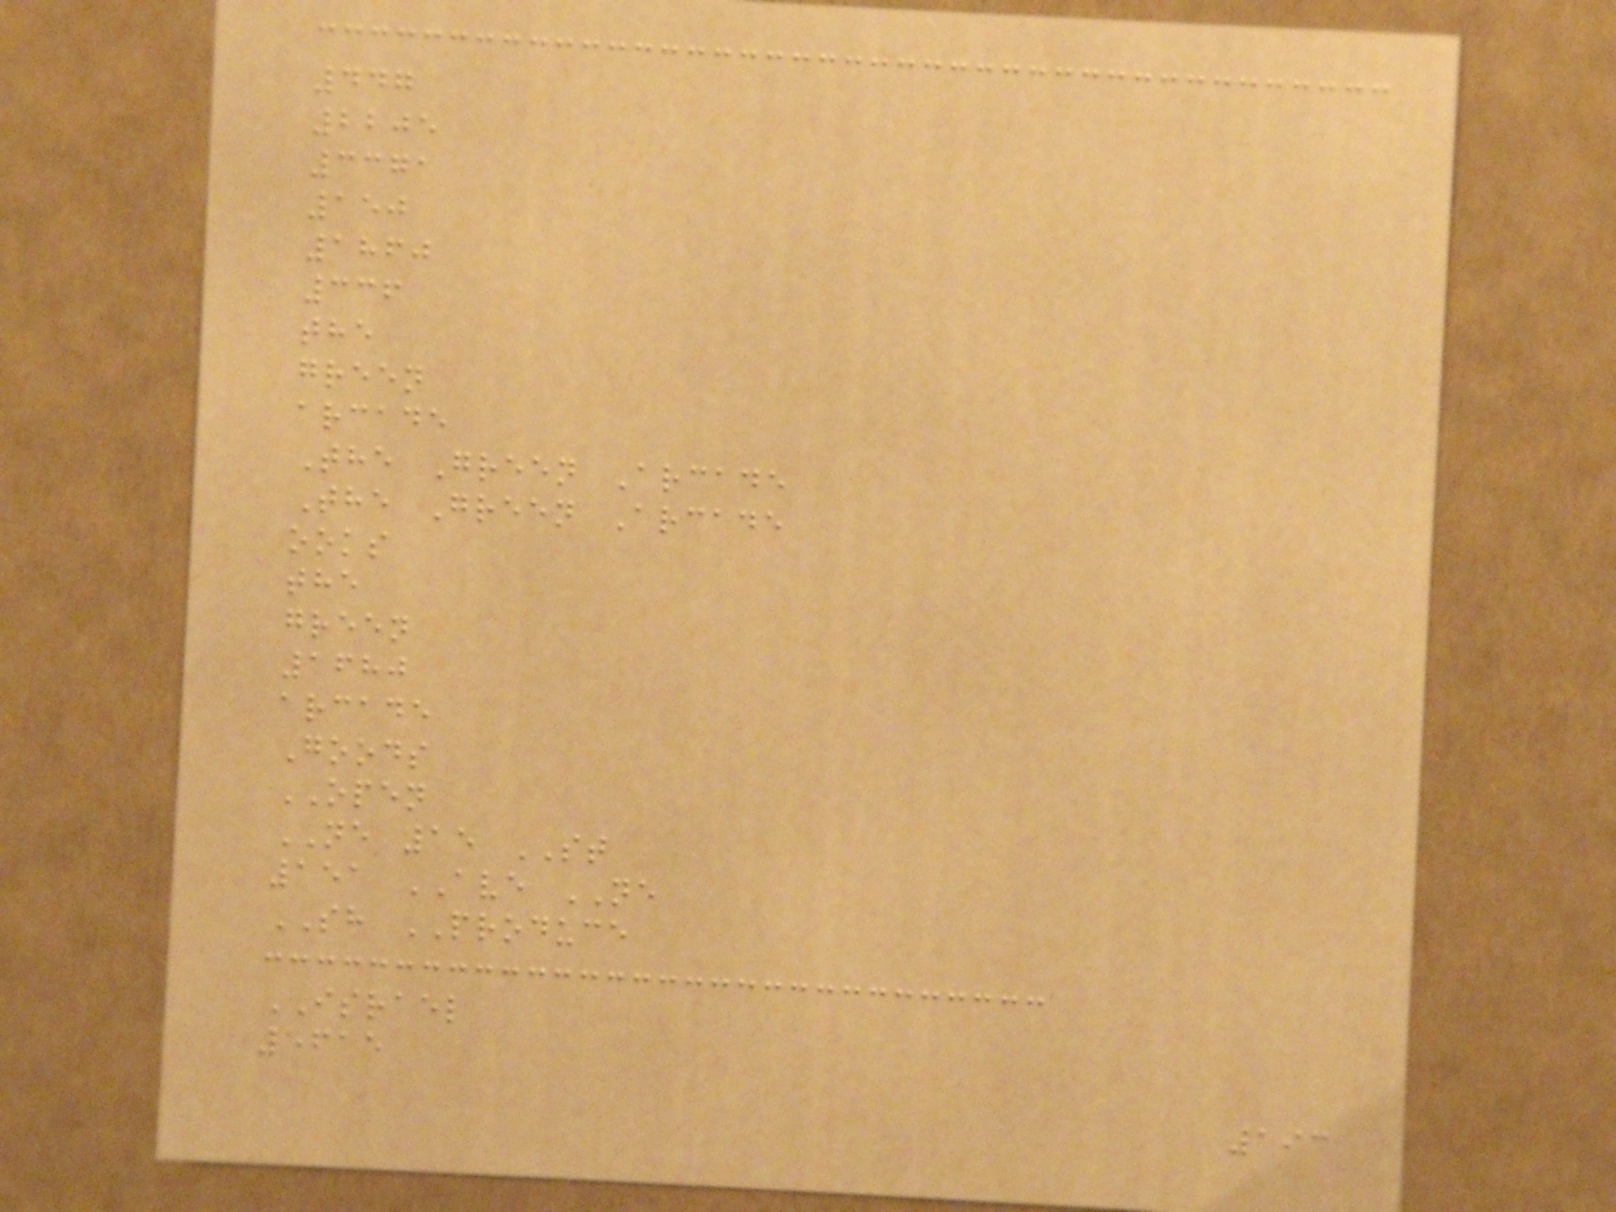447
2205
3371
150
1860
336
the
green
arcade
The Green Arcade
The Green Arcade
ooks
the
green
1680
arcade
Goods
OPEN
NE 15 ST
151 AVE NE
SH PRODUCE
ISRAEL
5615
193
